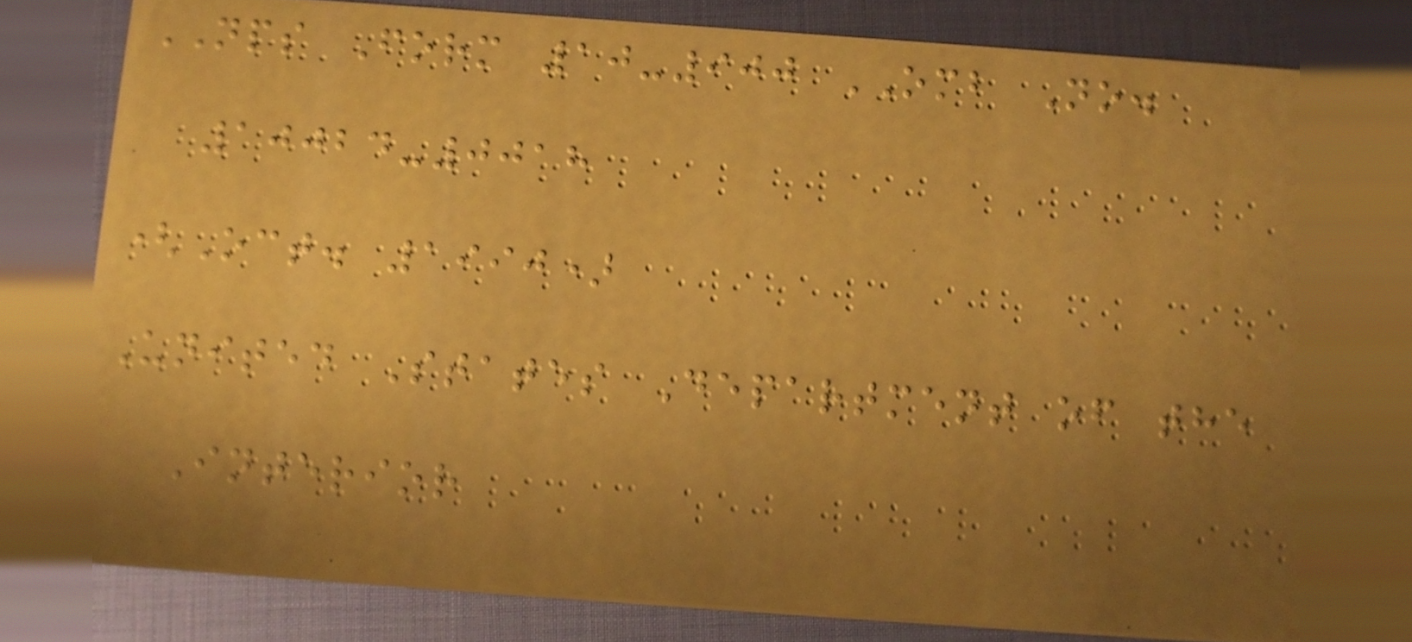NPS Form 10-900 OMB No.
10024-0018
(Oct. 1990)
United States Department of the
Interior
